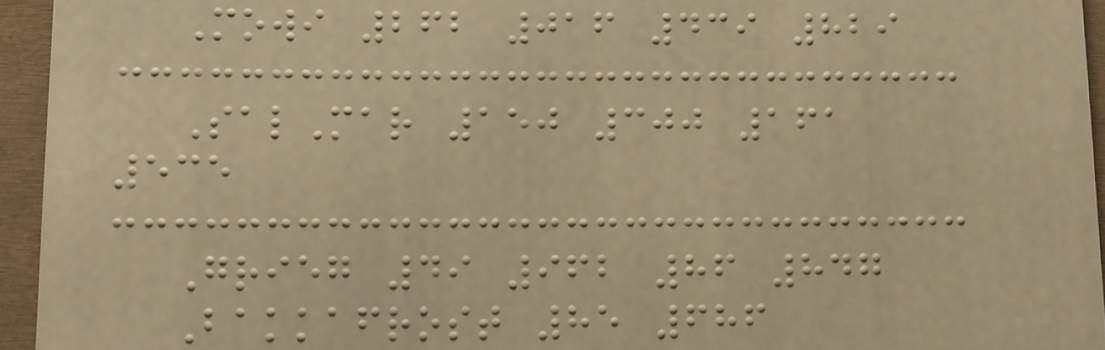Mowi 262 016 439 829
SalMar 150 300 161
535
Grieg 49 962 86 847
Bakkafrost 85 686
